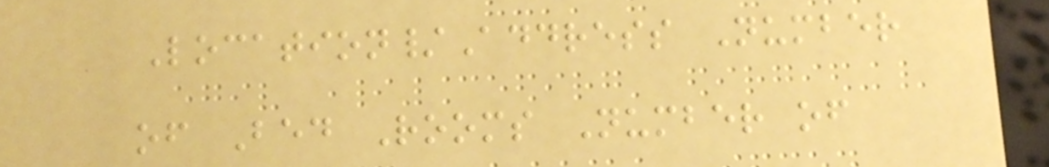Location/Address Number
of Bed Rooms Number of
